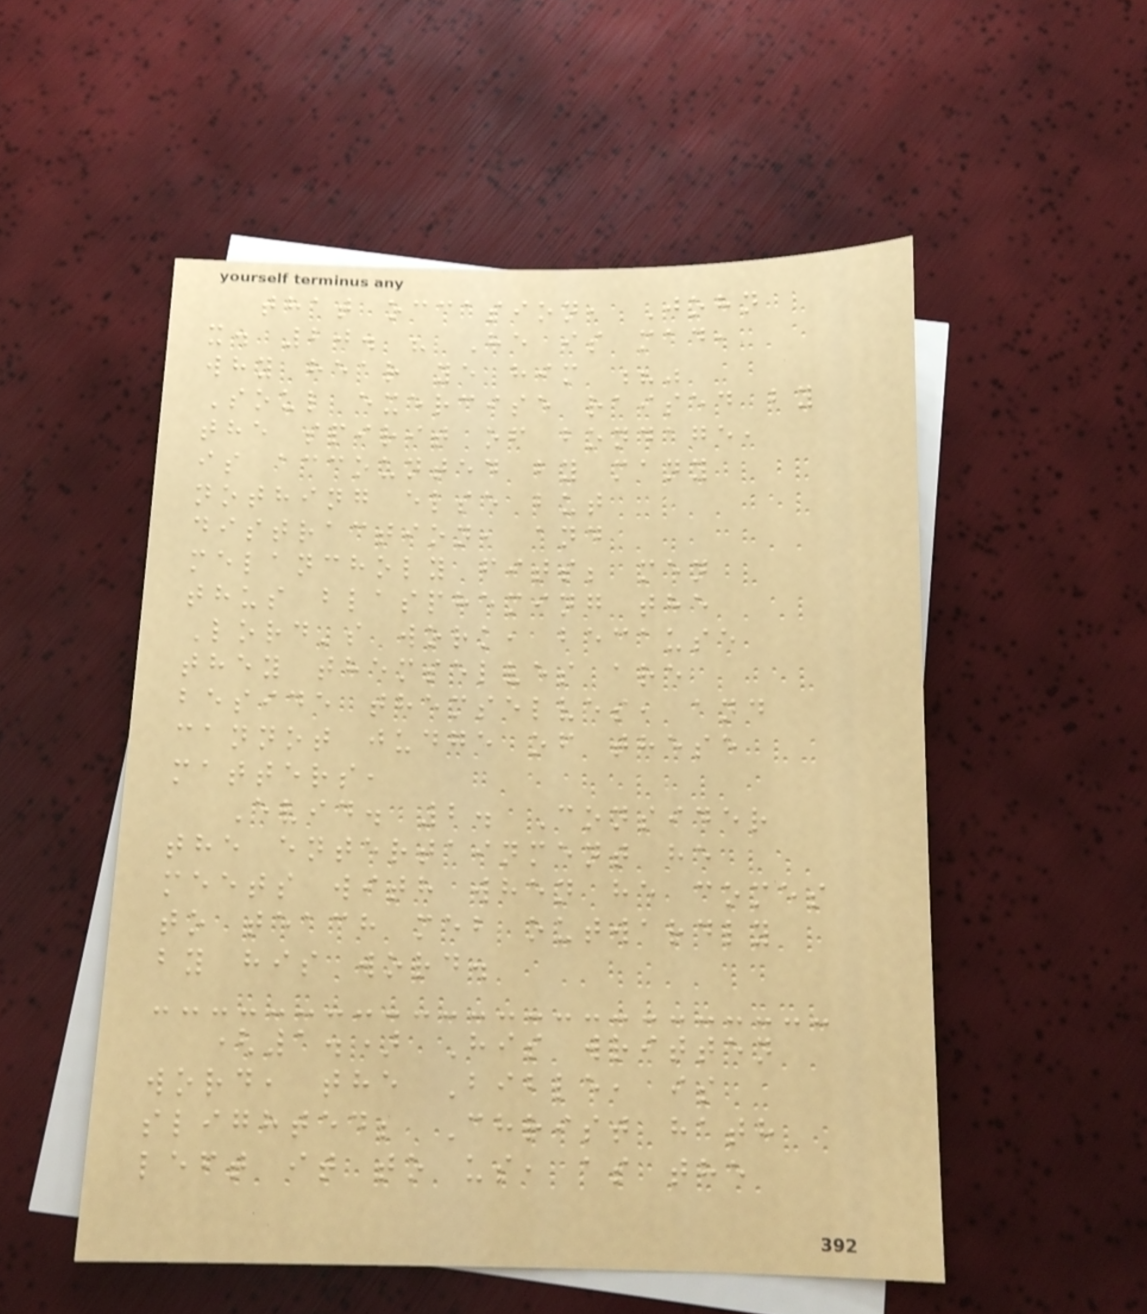that occasion, John
x. 20. " He is mad,
why hear ye him ?"
Soul exercise raised by
the spirit of bondage,
is accounted by many
nothing else but
distraction, and
melancholy fits; men
thus blaspheming the
Lord's work, because
they themselves are
beside themselves, and
cannot judge of these
matters,
Evid. 2. Consider
the entertainment he
meets with when he comes
to teach meb outwardly
by his word.
(1.) His written
word, the Bible, is
slighted; Christ hath
left it to us, as the
